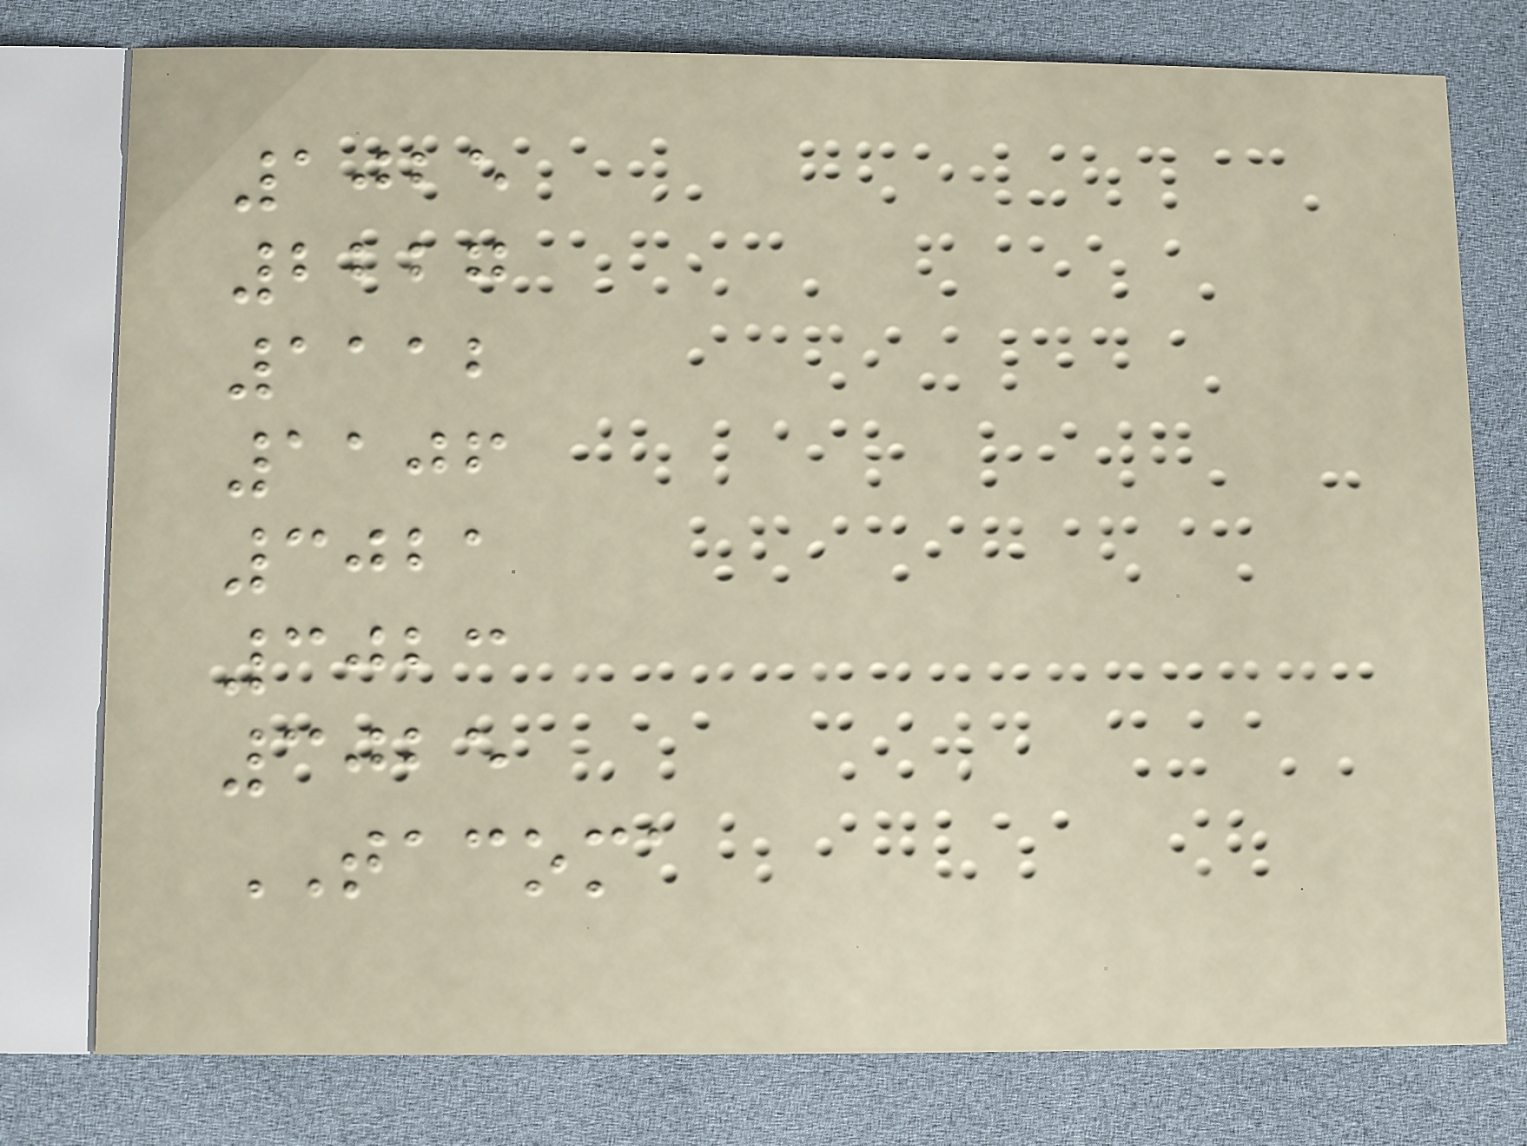1025
2227
1112
1106
3021
3023
3025
TACOMA
